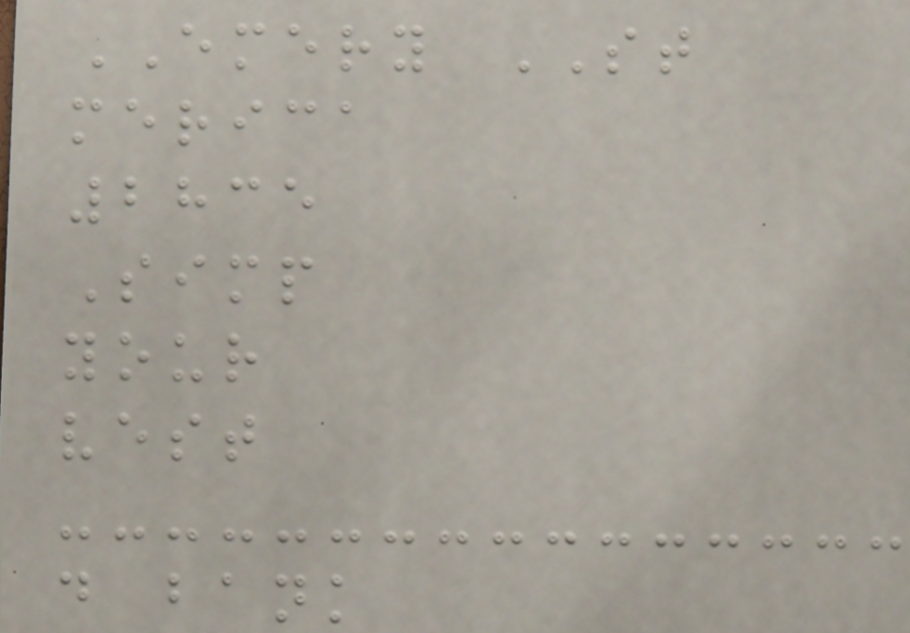EMERY ST
merica
2835
Simp
your
vest
d bank
